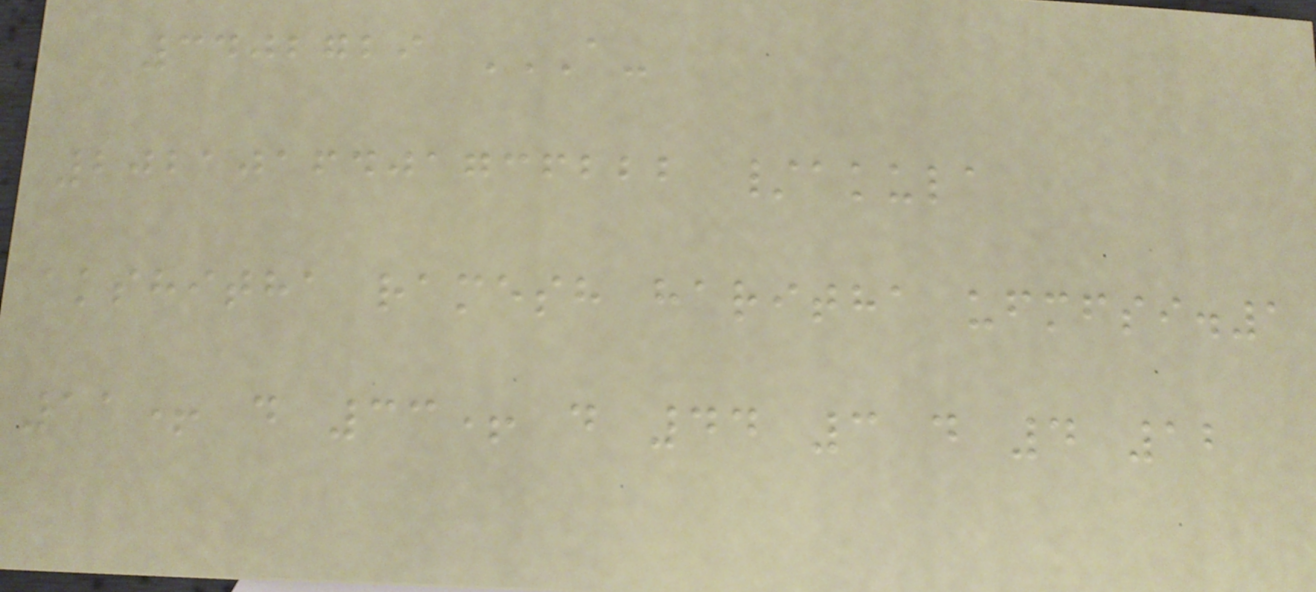3402729 A-
2021016401736222 /AKULA
AKSHITHA RAMESH HARITHA UFMFSI.1
11+ D 33+ D 44 3 D 4 12
